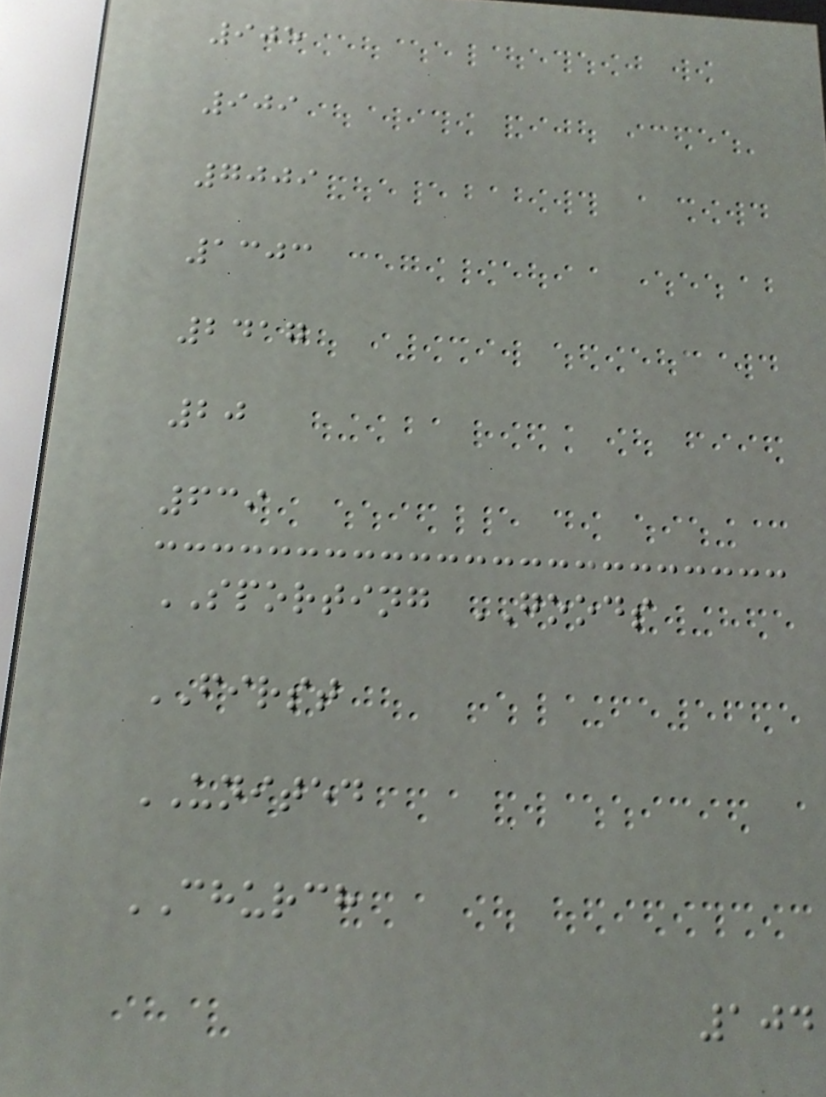905
909
7009
1303
2417
20
639
SPORTING GOODS
FIRST
UNITED
CHURCH
104
